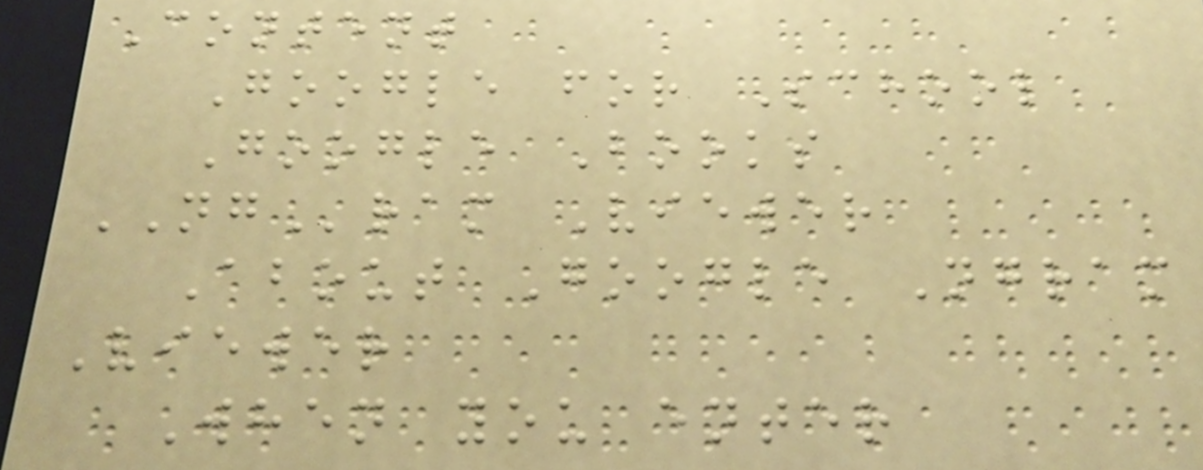Content
Google for School
Google Books
NGram Viewer
About Google Ngram
Viewer
When you enter
